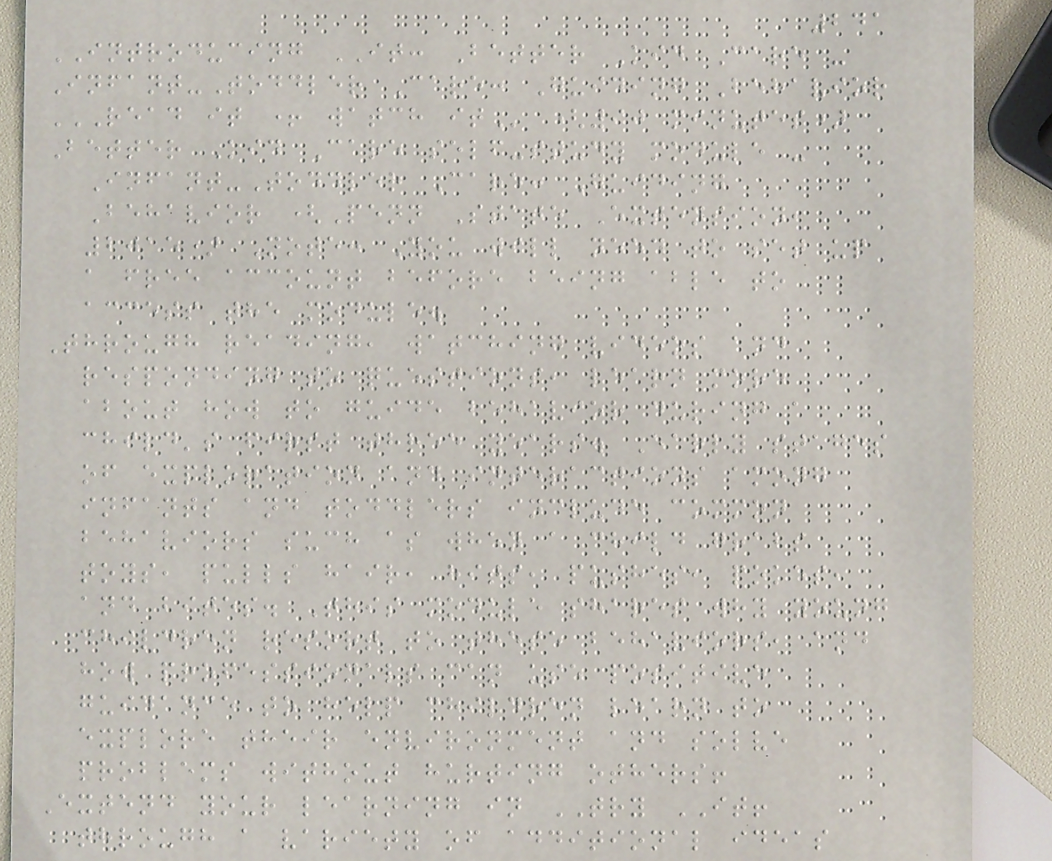241
INTRODUCING IT: Better Kid Care -
Infant-Toddler Care: Guiding Behavior
READ IT + WATCH IT (90 minutes)
Better Kid Care self-study module -
Infant-Toddler Care: Guiding
Behavior (Penn State Extension,
2015) Note: You will need to set up
a free account before being able to
access the module.
Through reading, watching videos and
responding to questions, learn more
about how to guide behavior during a
child's first three years. Early stages
of exploration and interactions among
infants and toddlers include common
behaviors such as when a child grabs
toys, pulls hair, hits, pushes, pokes,
and bites. This module shares why young
children resort to these behaviors, and
how professionals can use positive
guidance to help children learn to
explore their environment and solve
problems without hurting others!
Extend your learning in TRY IT!
through a variety of additional ideas
